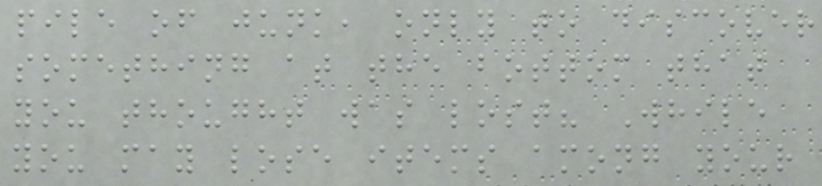pile of junk, only to discover
something at the bottom that
you thought was lost? While
you may lose items among your
